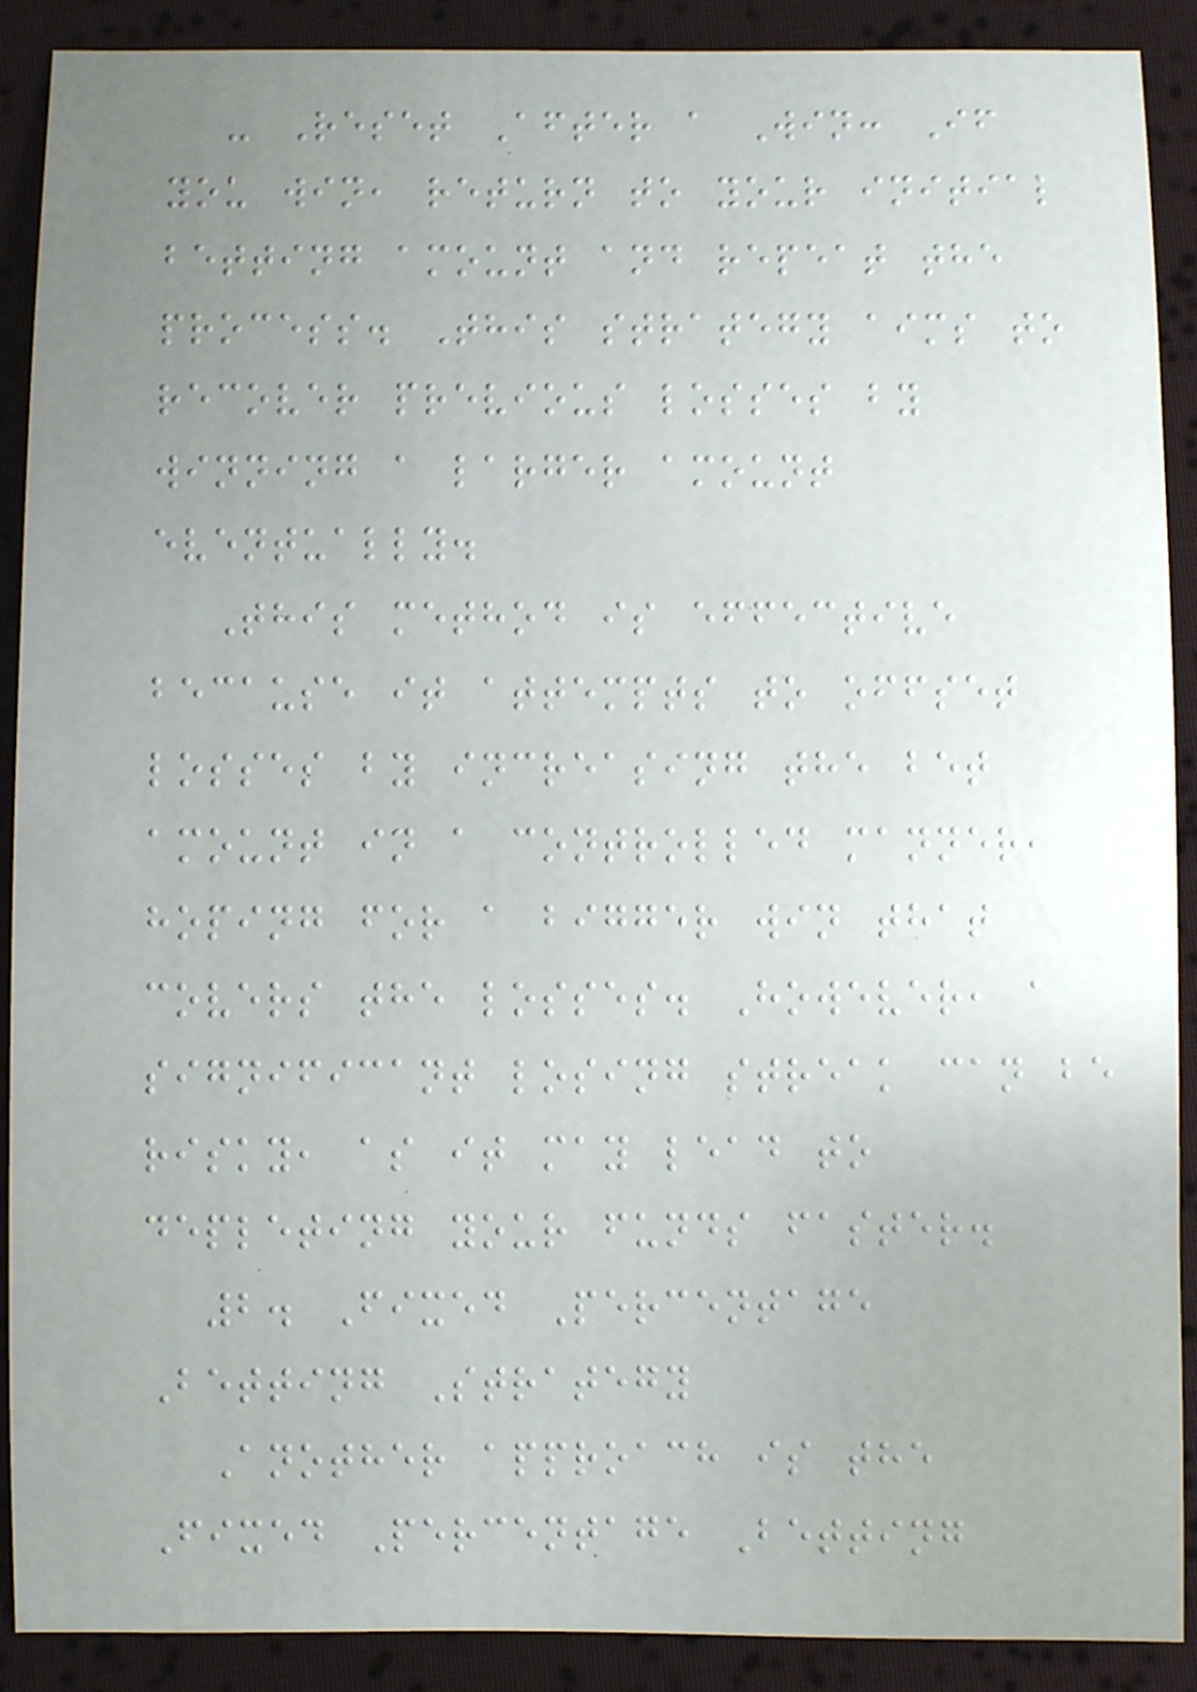- Reset After a Win: If
you win, return to your initial
betting amount and repeat the
process. This strategy aims to
recover previous losses by
winning a larger amount
eventually.
This method is effective
because it attempts to offset
losses by increasing the bet
amount in a controlled manner,
hoping for a bigger win that
covers the losses. However, a
significant losing streak can be
risky, as it may lead to
depleting your funds faster.
2. Fixed Percentage
Betting Strategy
Another approach is the
Fixed Percentage Betting
